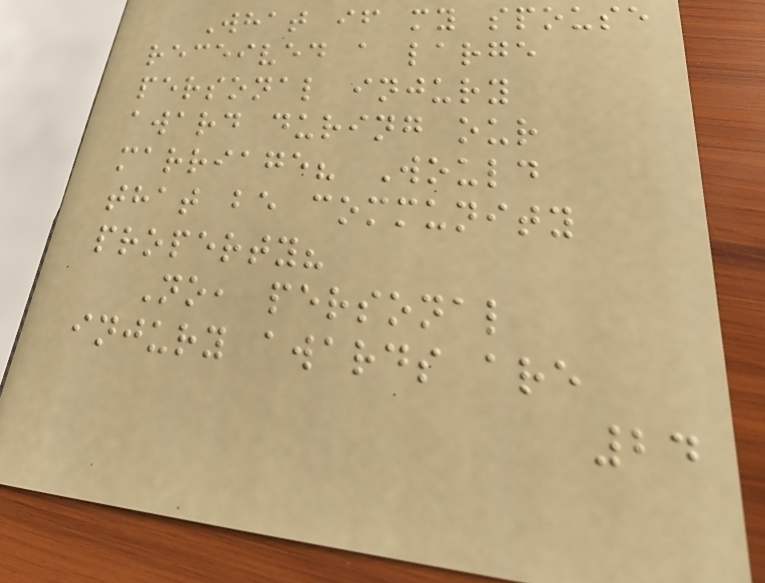What if my spouse
received a large
personal injury
award during our
marriage? Would
that be community
property?
No, personal
injury awards are
24
